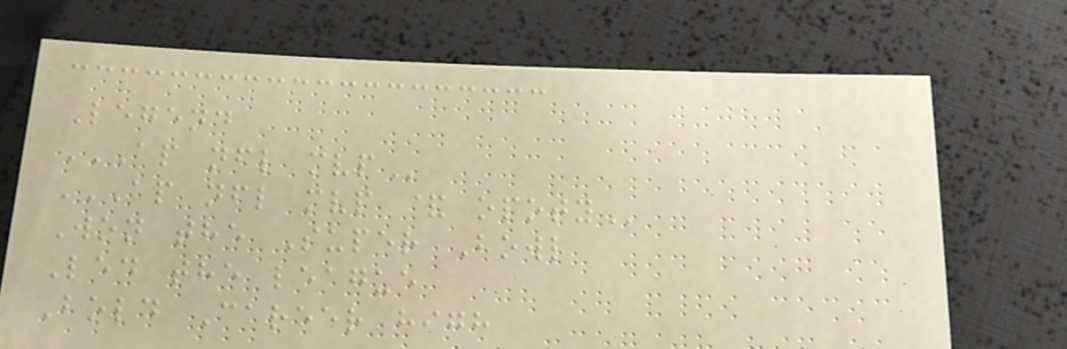Legend
AP NFL MVP
AP NFL MVP & OPOTY
Won the Super Bowl
Led the league
Bold Career high
